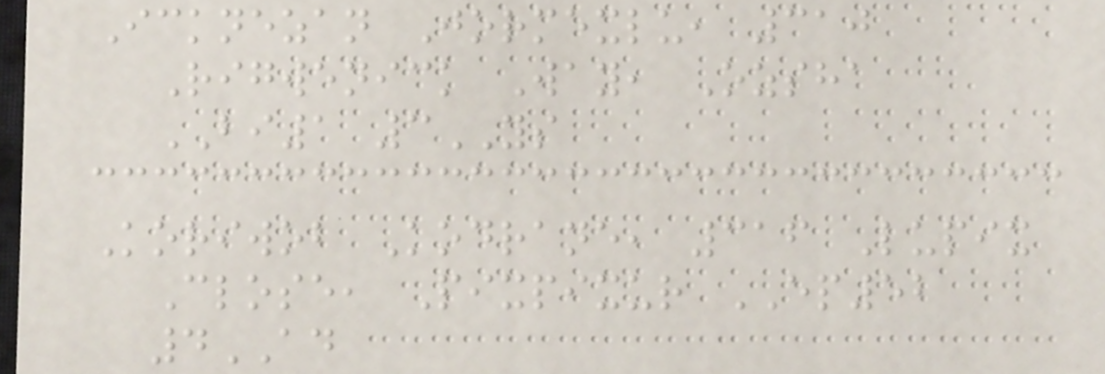Icknezan Jormexlu, 310
Rigwenick Way, Ozsha
BI1 3YS
Koriwob Kodrane, 316 Lupix
Close, Pixpixur EP52
4AD
